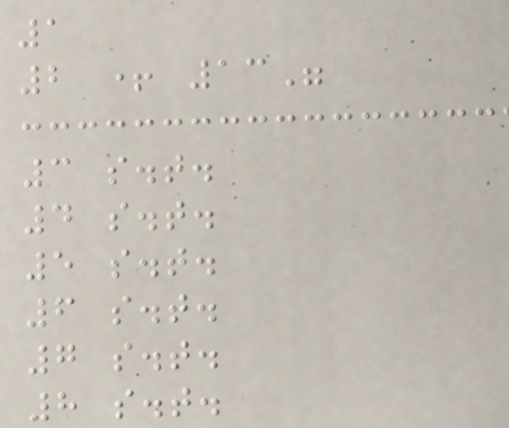1
2 + 13"
3 s.t.
4 s.t.
5 s.t.
6 s.t.
7 s.t.
8 s.t.
